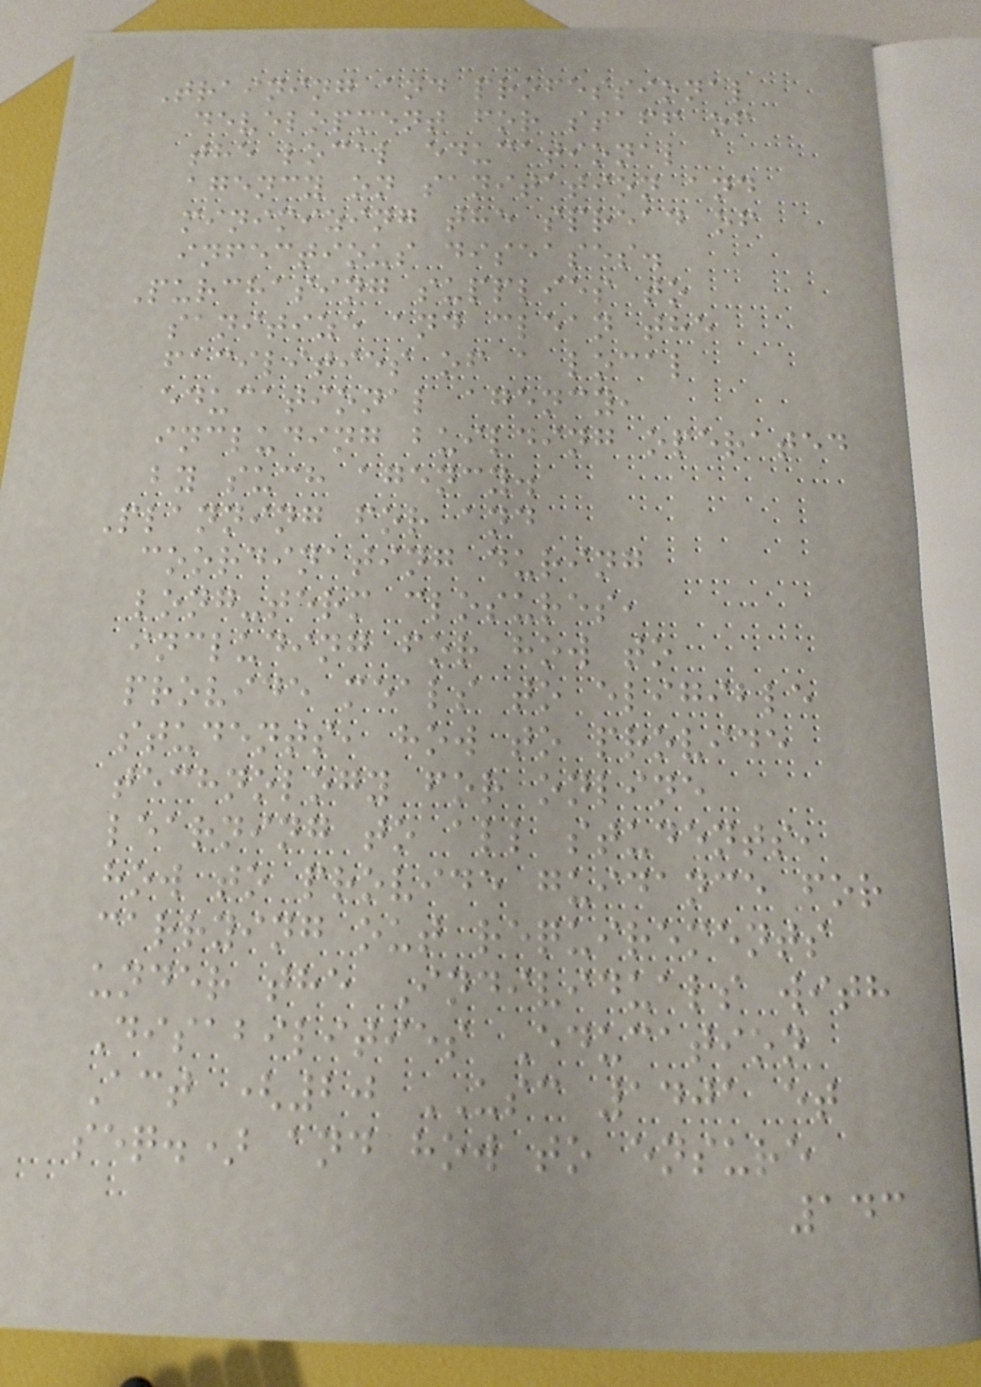Training and professional
development for staff of
the local educational
agency on sanitation and
minimizing the spread of
infectious diseases.
Purchasing supplies to
sanitize and clean the
facilities of a local
educational agency,
including building operated
by such agency.
Planning for and
coordinating during
long-term closures,
including for how to
provide meals to eligible
students, how to provide
technology for online
learning to all students,
how to provide guidance for
carrying out requirements
under the Individuals with
Disabilities Education
Act (20 USC 1401 et
seq.) and how to ensure
143
